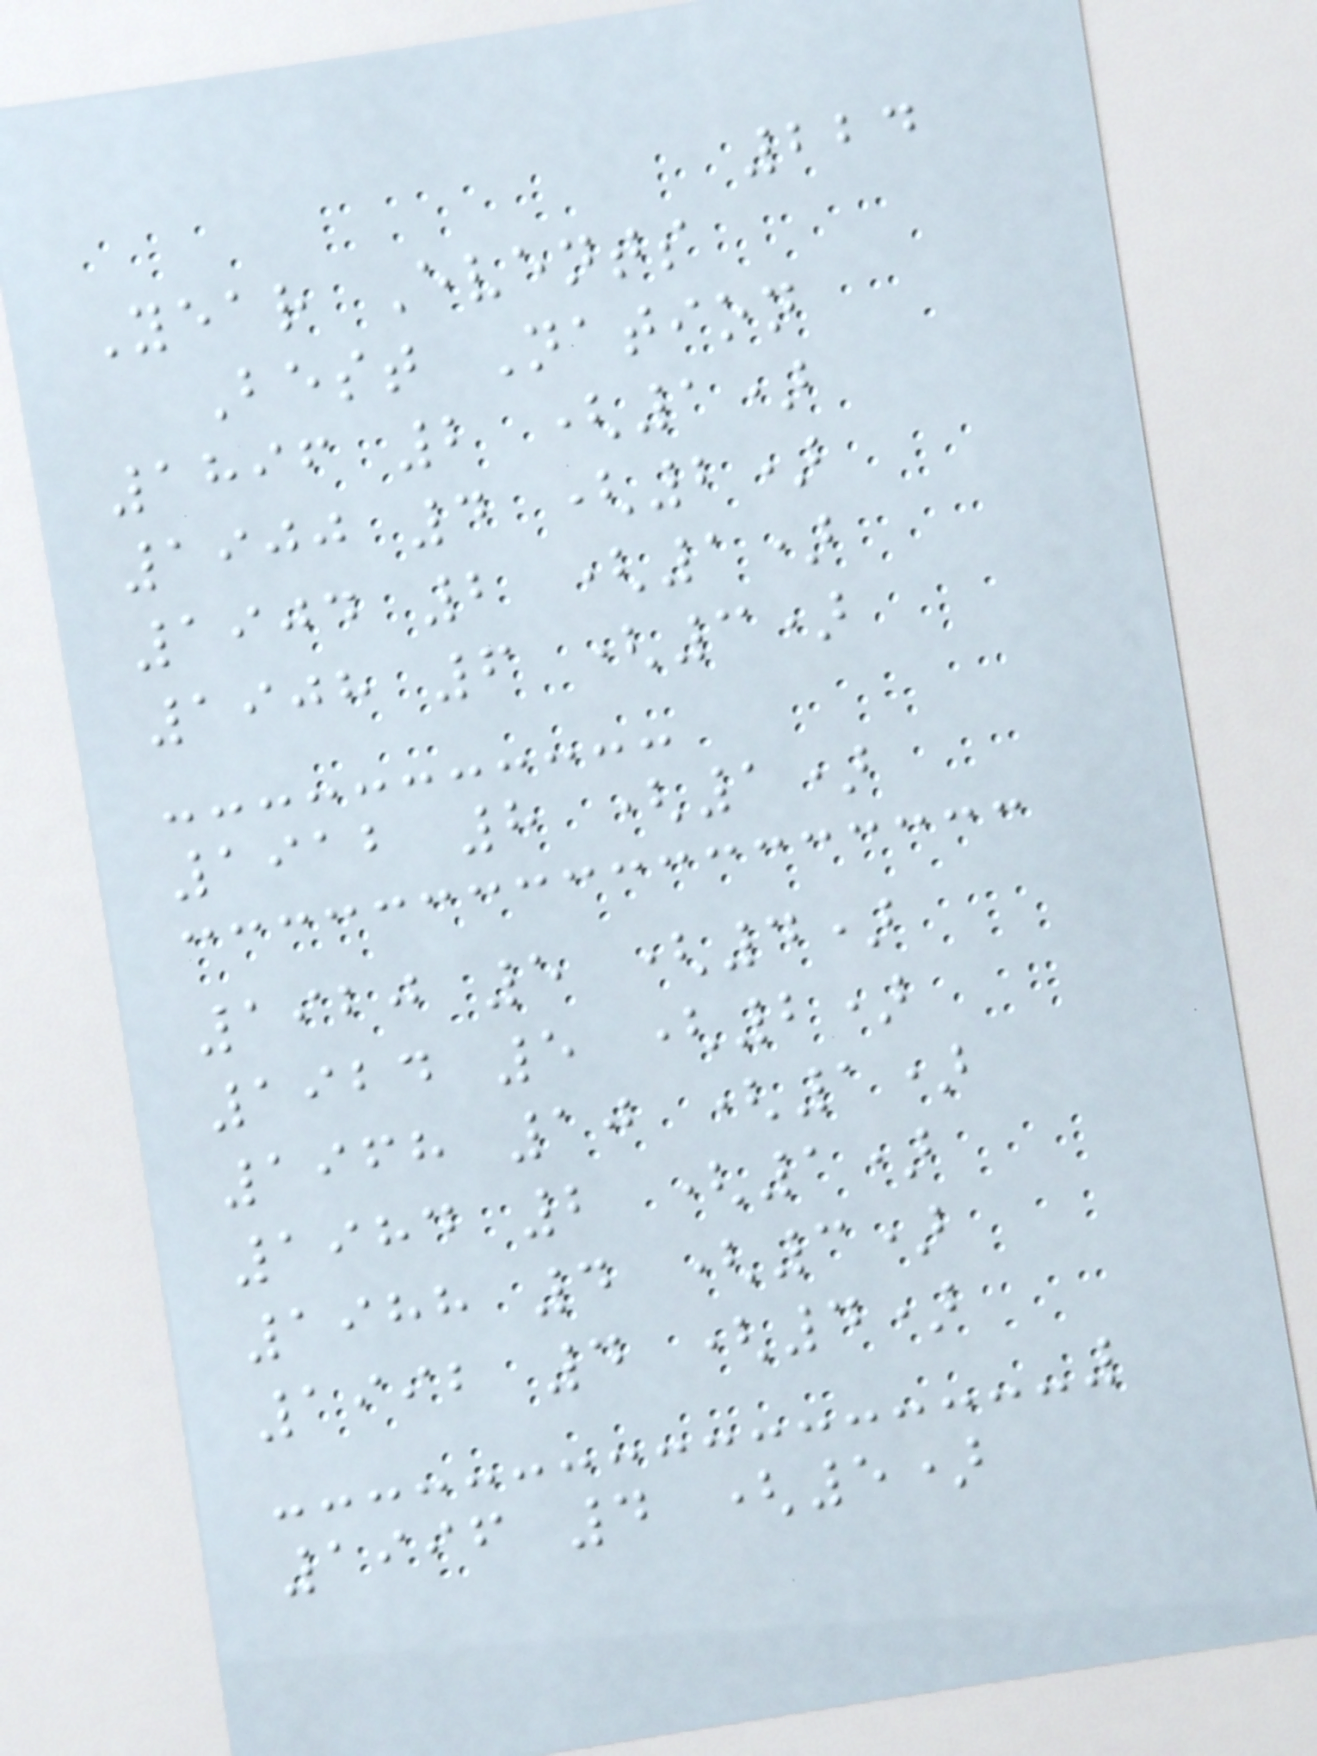224
Year Events
Best Nation
1896 2 (1)
1900 4 (2)
1904 2 (1)
1908 6 (3)
1912 8 (1)
1920 5 (4)
1924 5 (2)
1968 10 (1)
1984 2 (1)
1988 4 (3)
1992 4 (4)
1996 4 (5)
